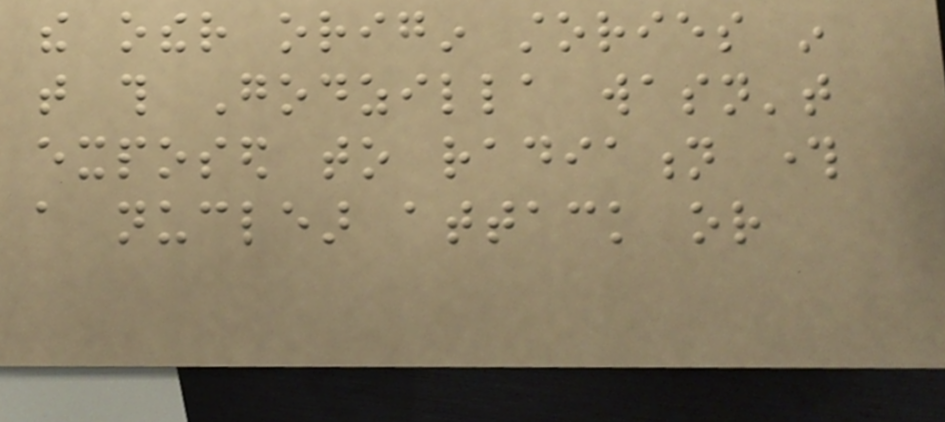the other origin stories in
that this Godzilla wasn't
exposed to radiation through
a nuclear attack or
